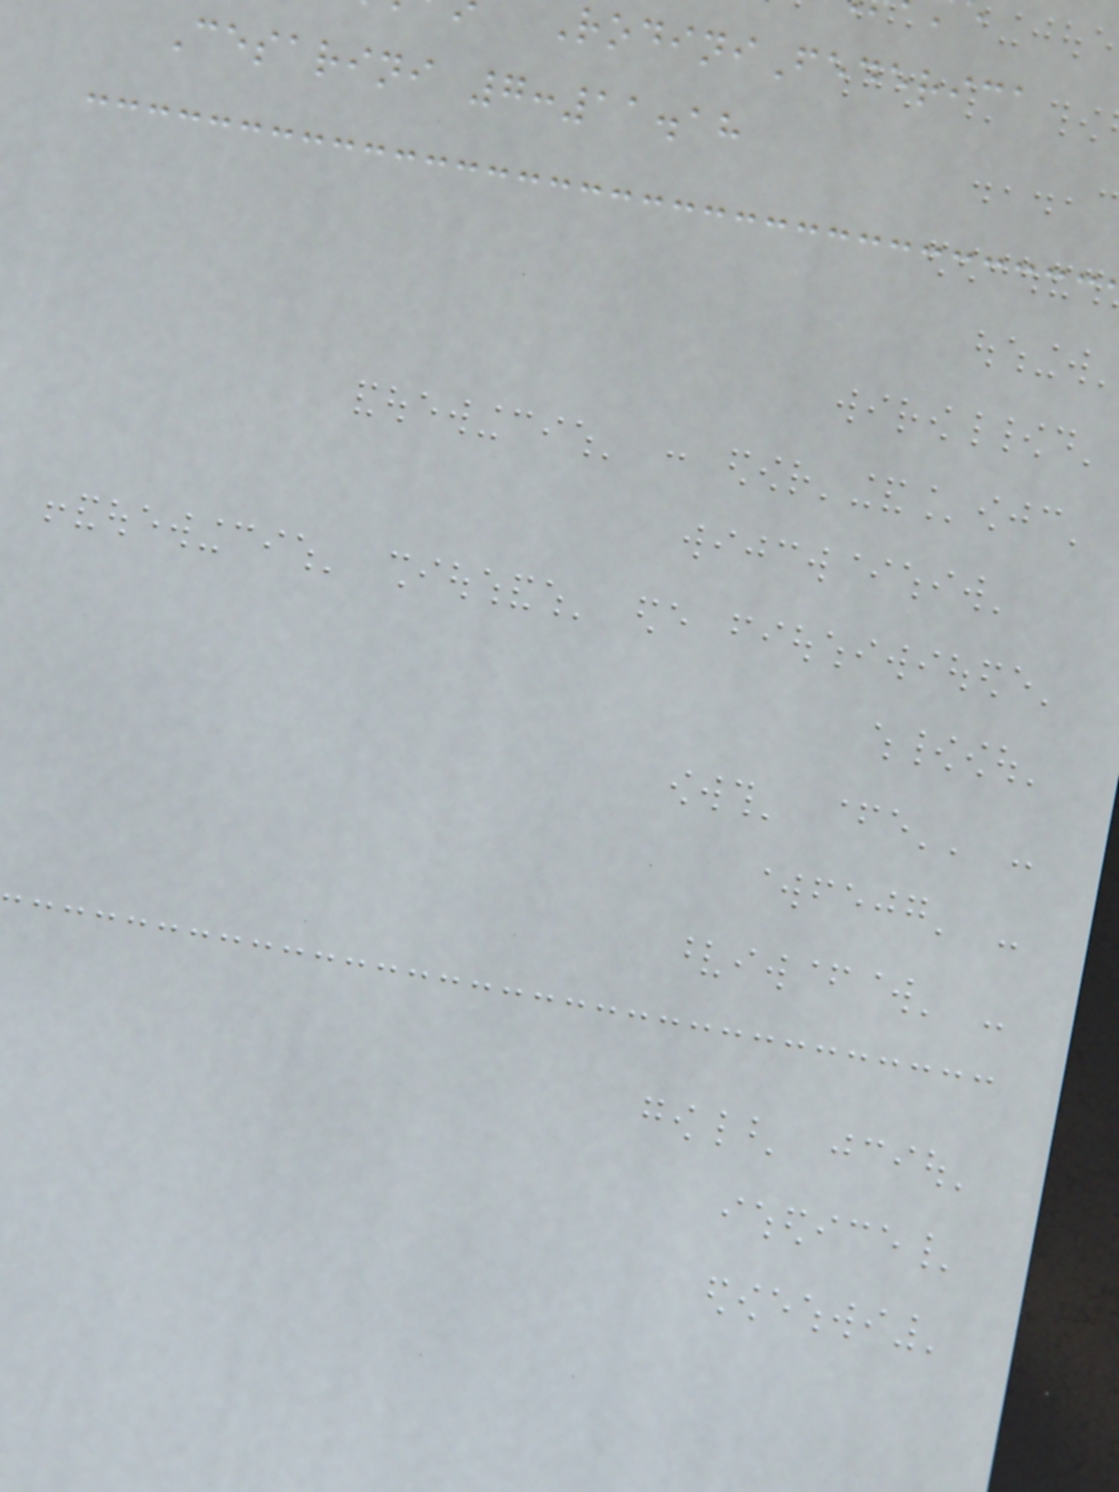RodiniFederica
Cesarini 7:11.18
